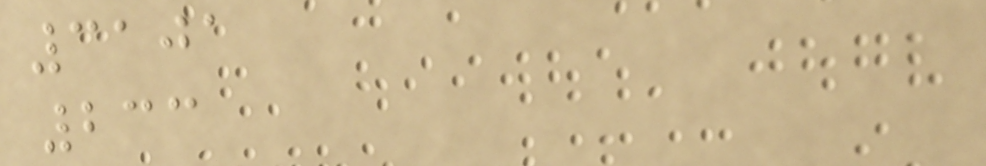3101
233
